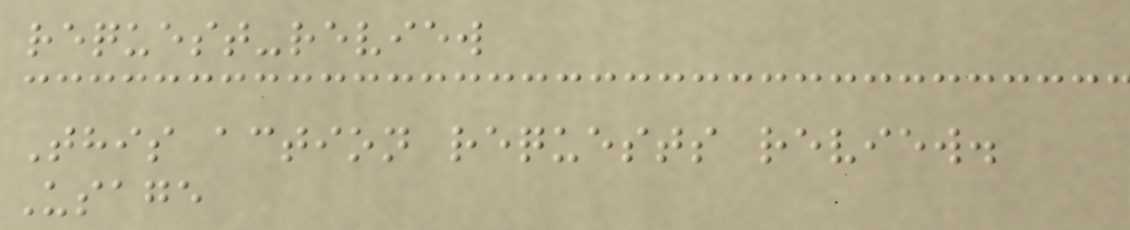request-review
This action requests review.
Usage
